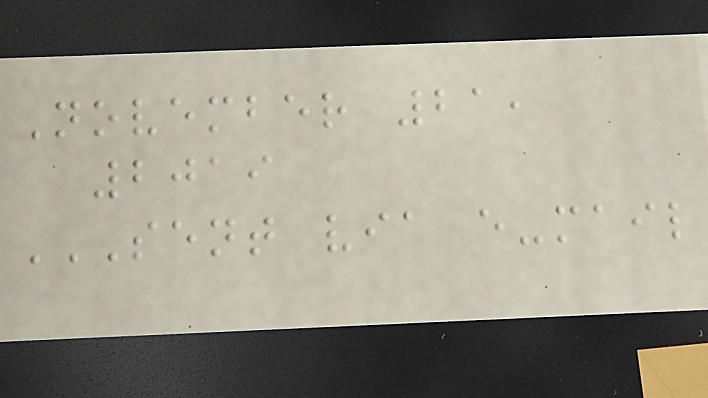November 21,
2019
SENT VIA E-MAIL
